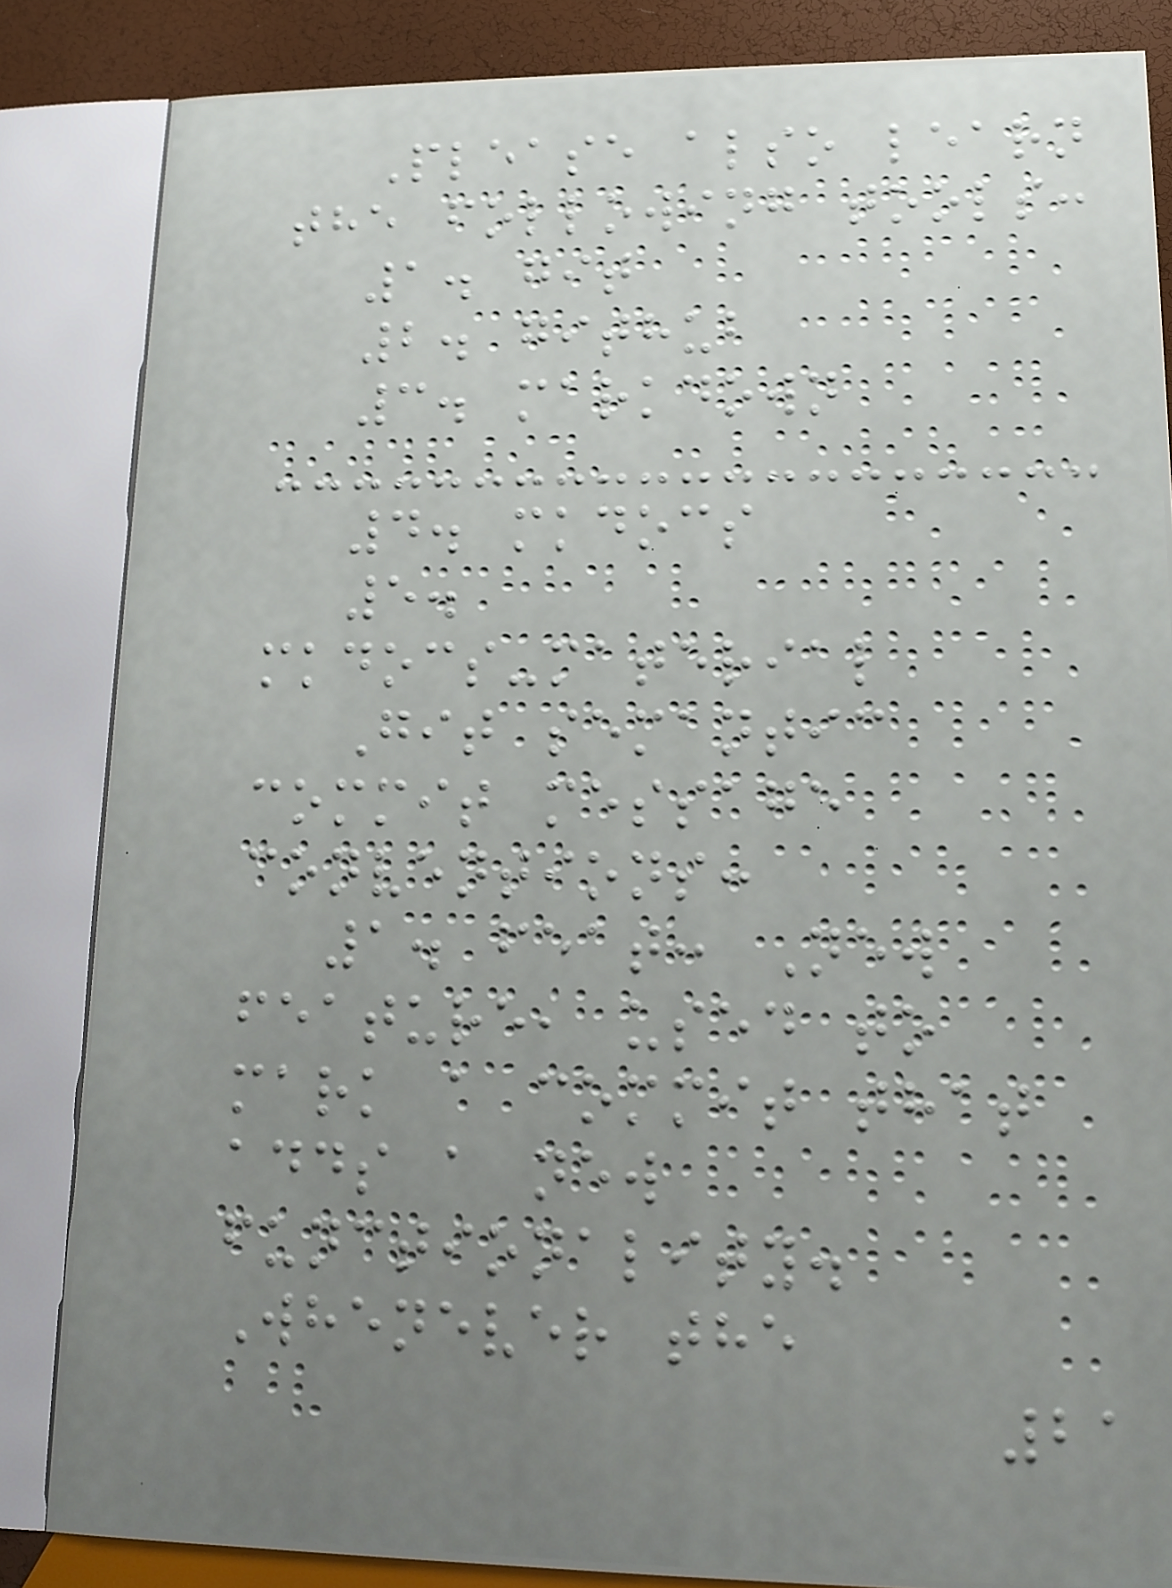Please also learn
the following tools:
1. git
2. github
3. markdown
4. mkdocs
5.
mkdocs-material
Git semantic
commit message
conventions:
1. feat: New
feature, used to
mark a commit that
adds a new
functionality.
Whenever the
21
